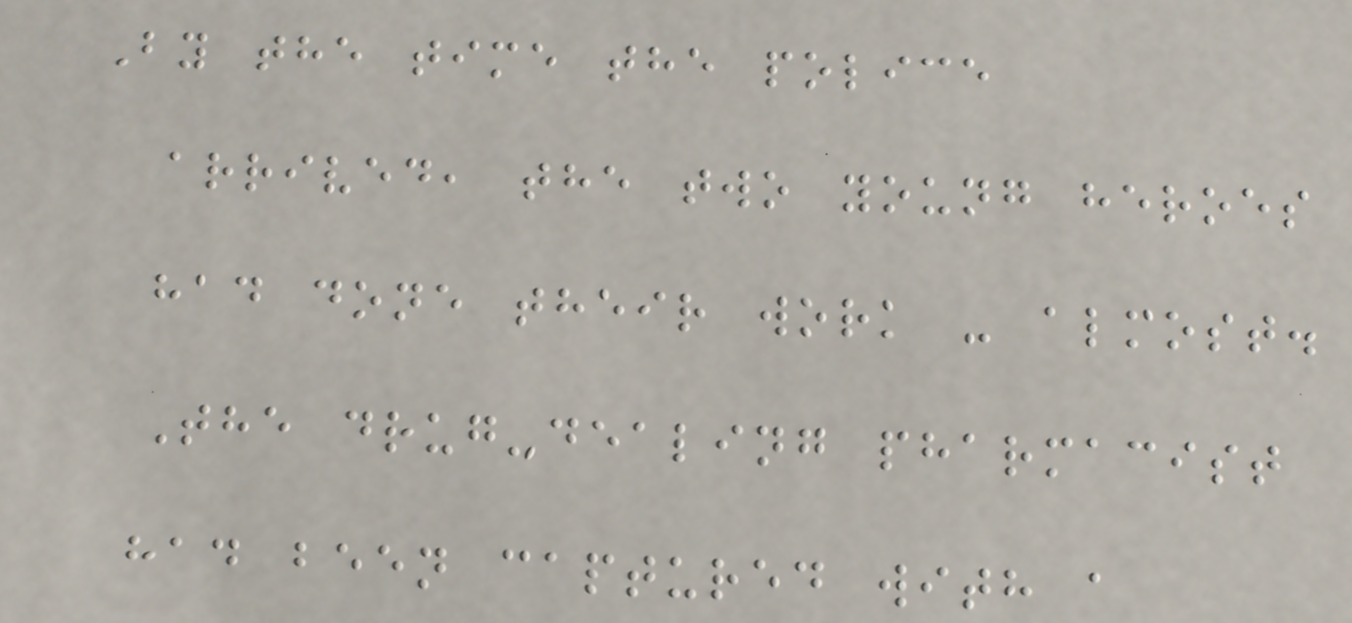By the time the police
arrived, the two young heroes
had done their work - almost.
The drug-dealing pharmacist
had been captured with a
